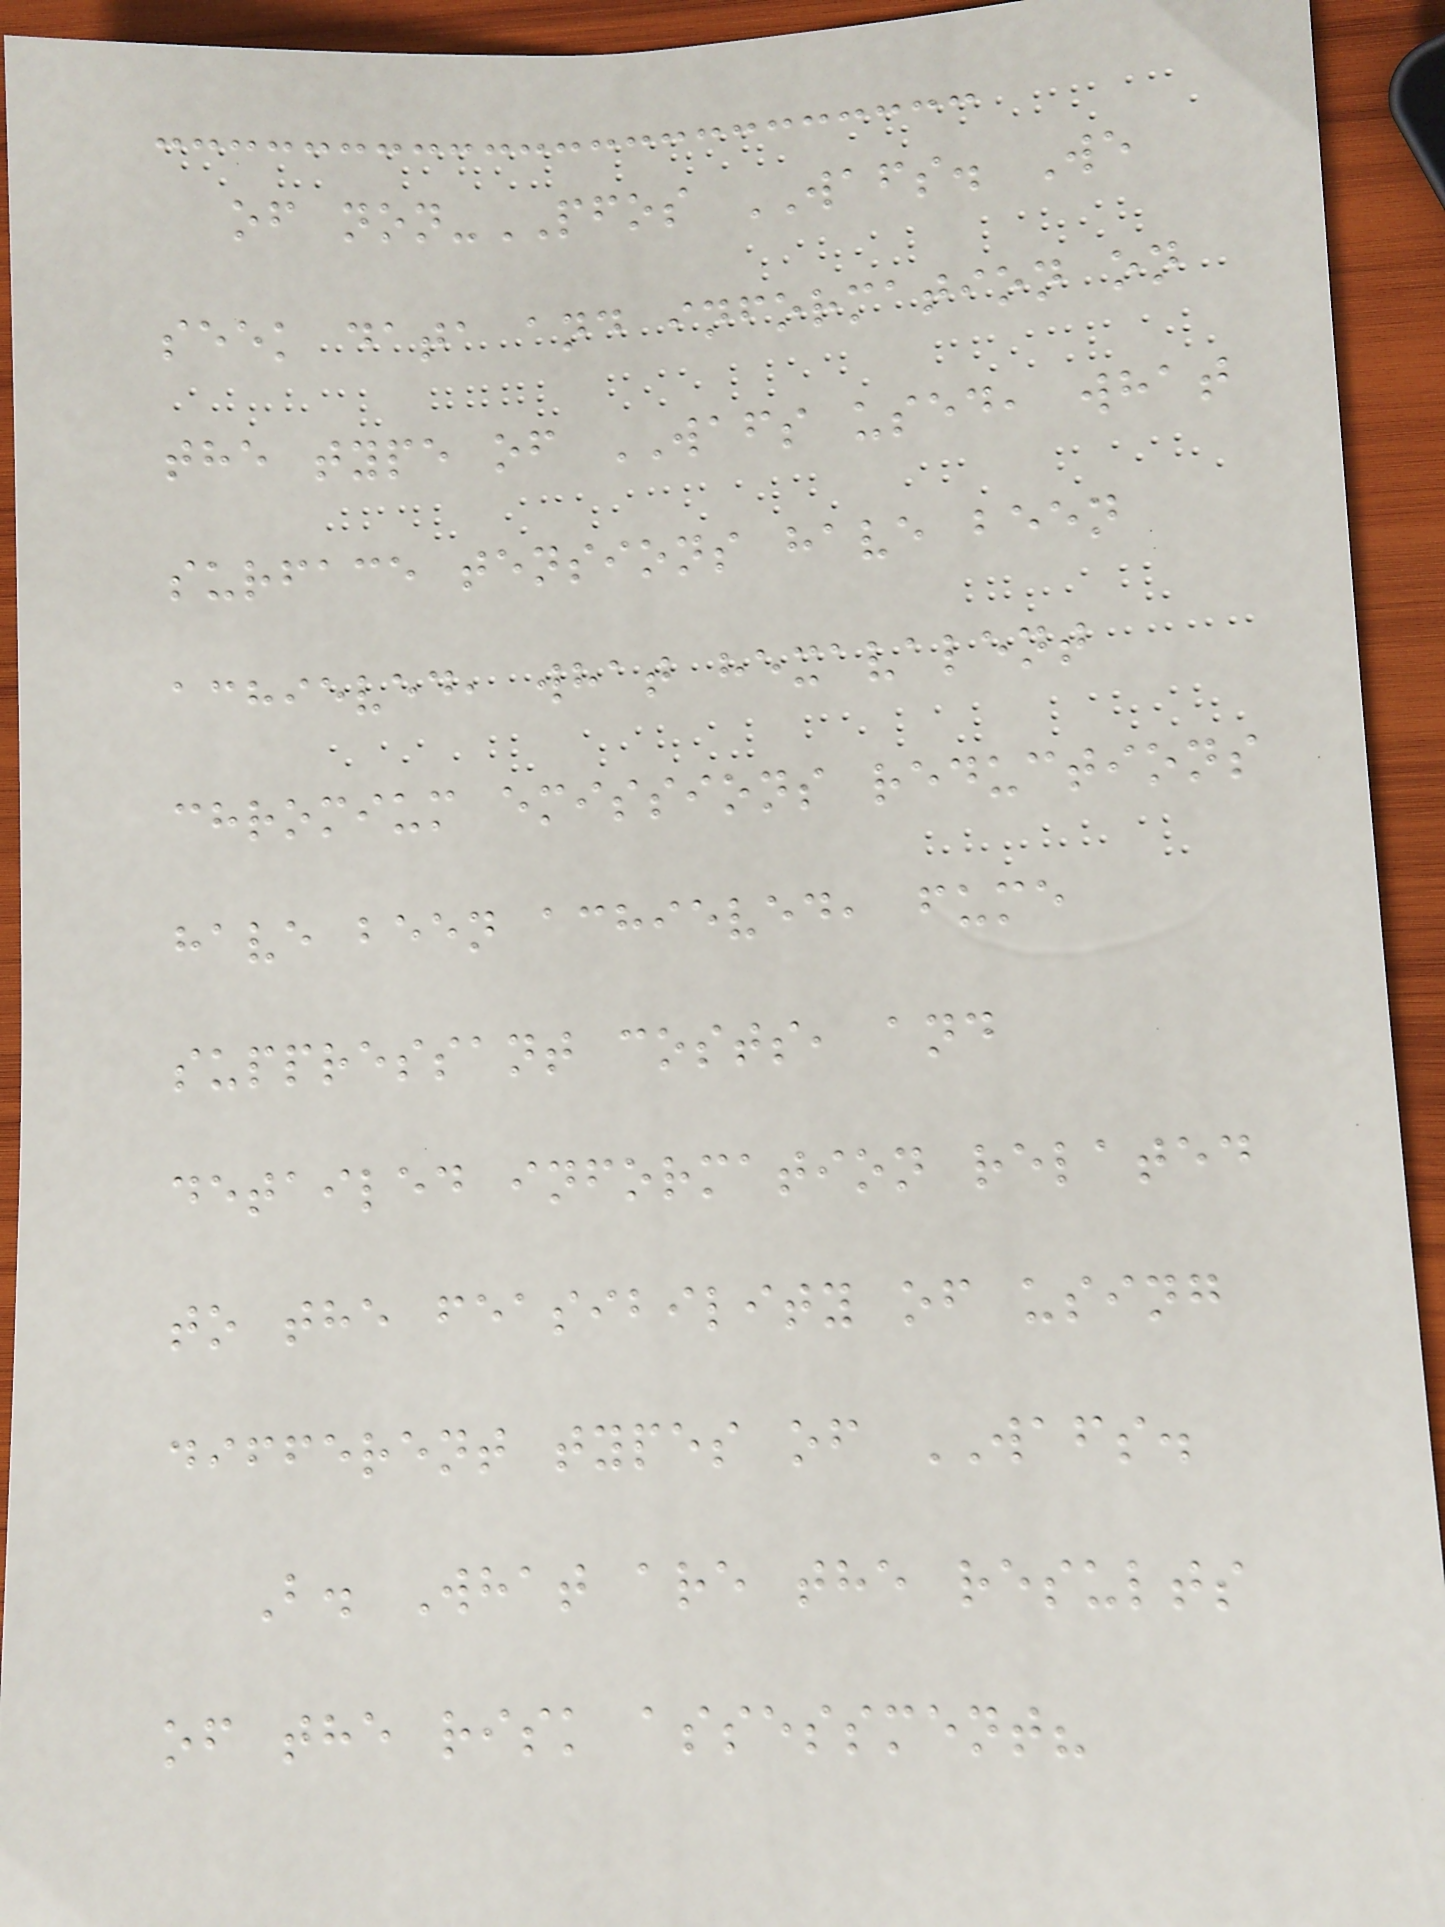of non-PFOS WAFS. We
seek data and information on
the type of WAFS used, what
surface tensions have been
achieved, what hexavalent
chromium emissions reductions
have been achieved, fume
suppressant costs, and
detailed information related
to the feasibility of using
different types of WAFS.
B. What are the results
of the risk assessment?
